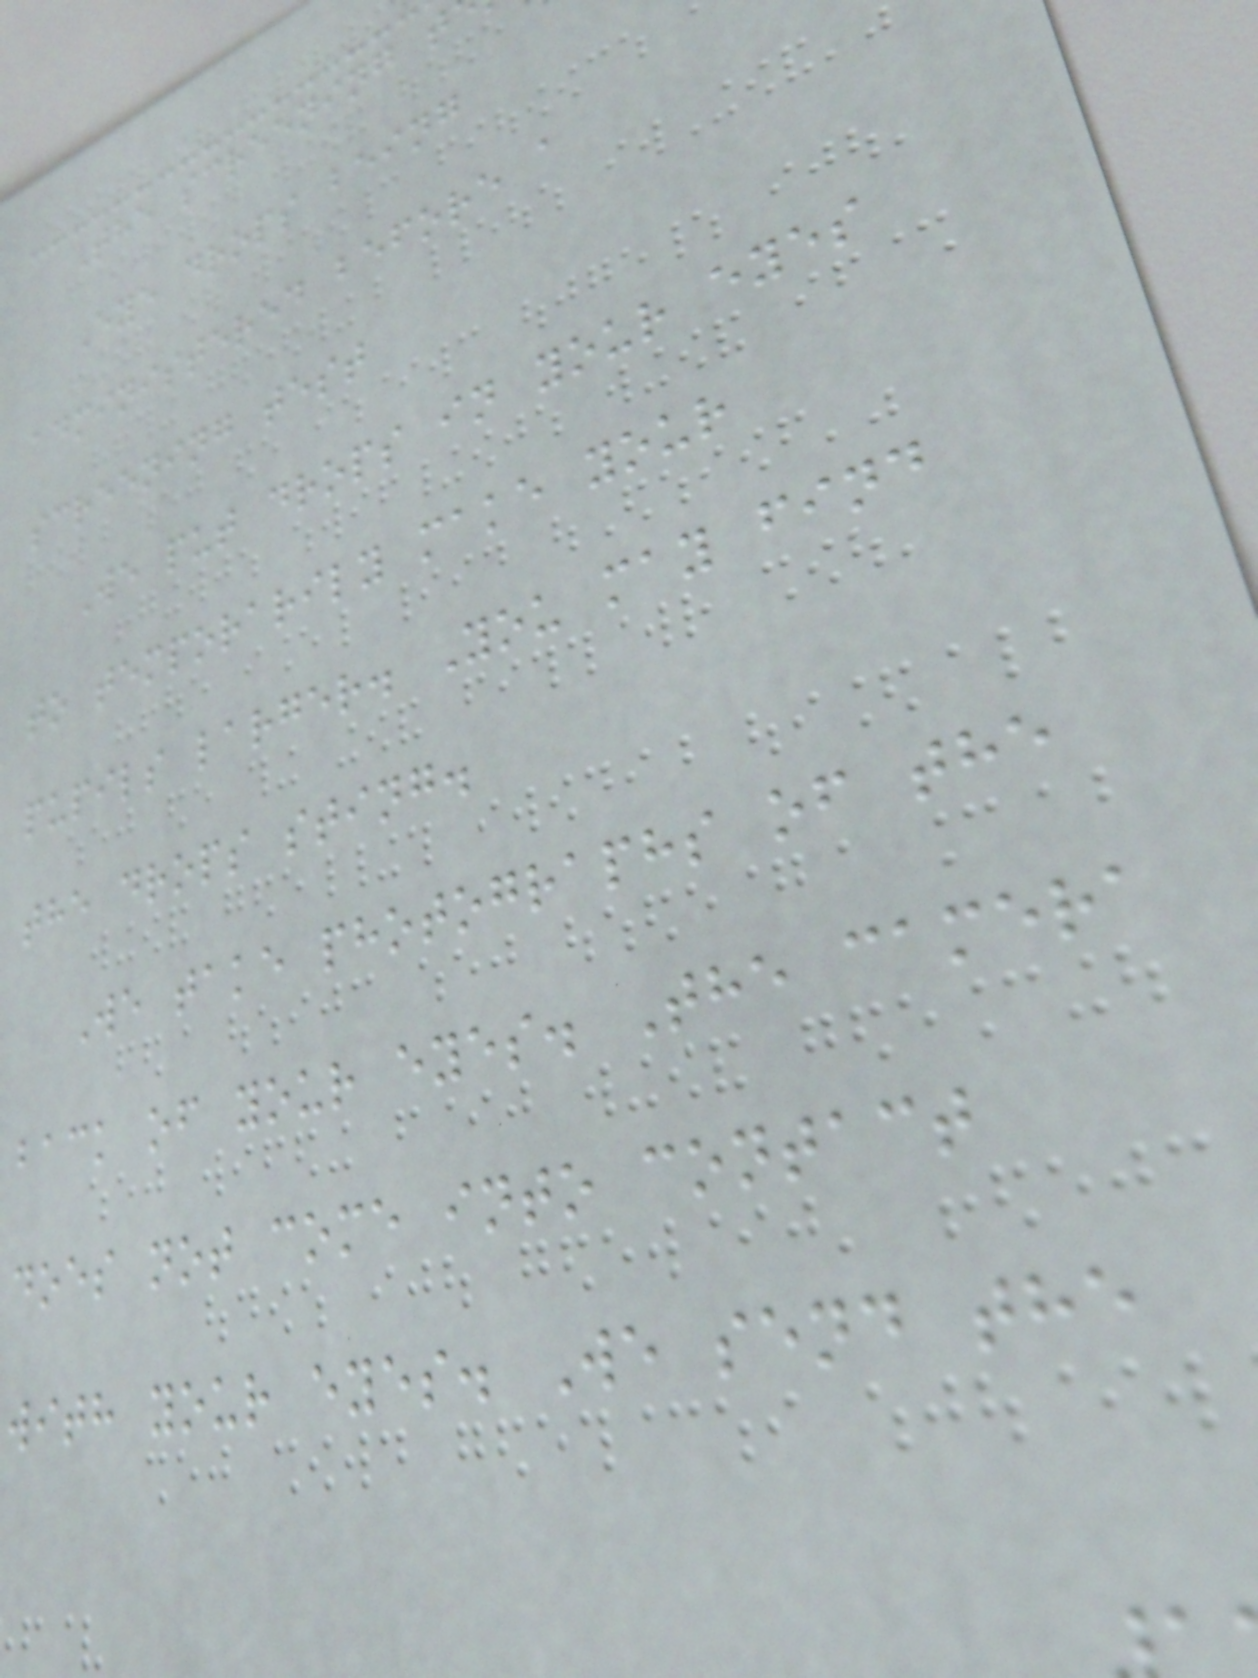The screening t
Eye drops being
administered before a
screening test
We put drops in your eyes
to temporarily make your
pupils larger. You may find
the drops sting.
We take photographs of the
back of your eyes. The camera
does not come into contact
with your eyes. We send the
